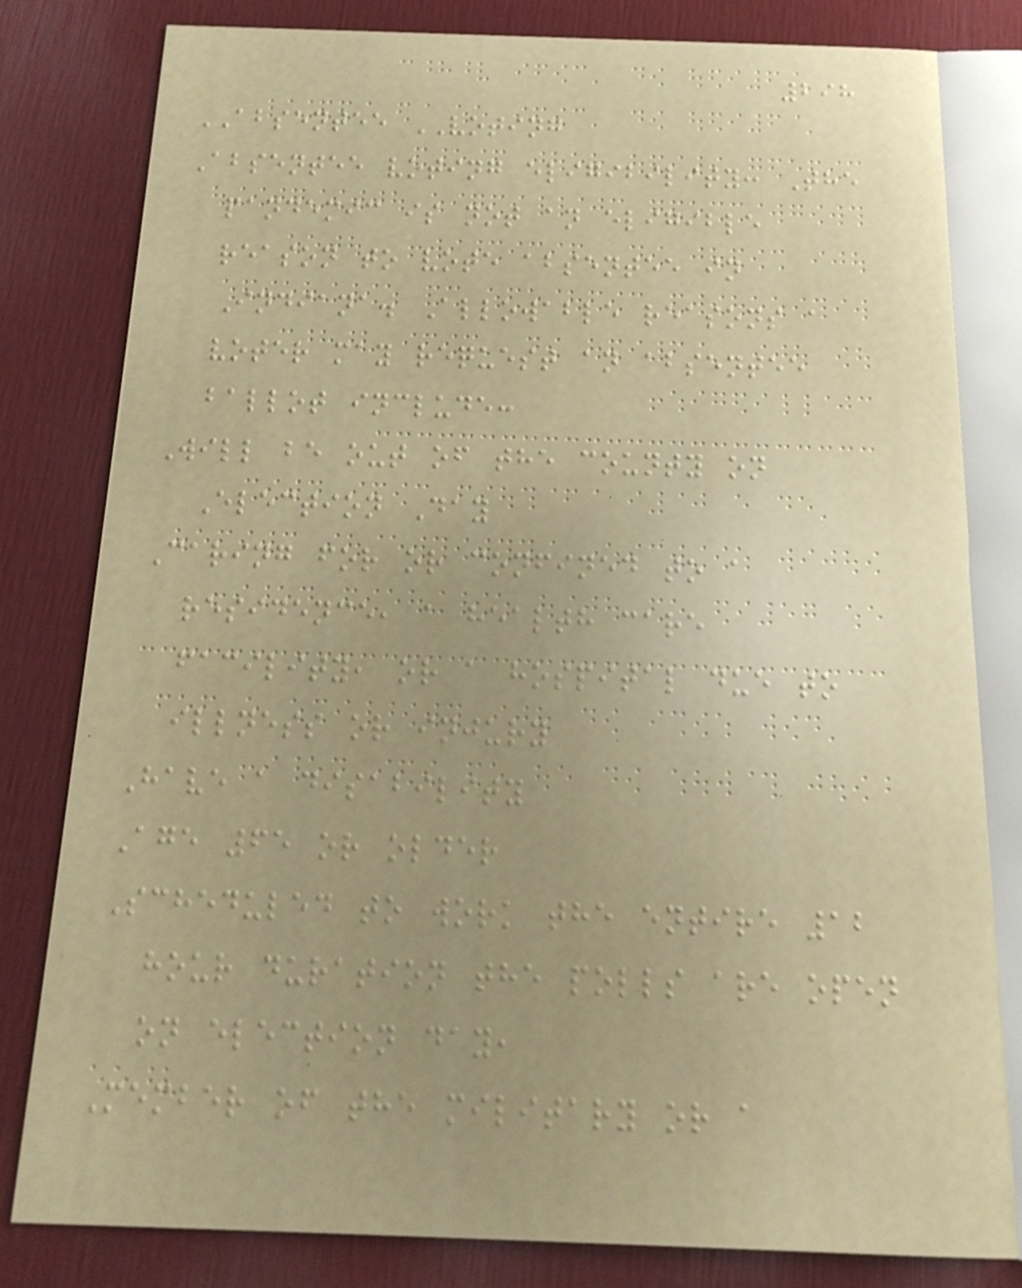298
ABSENTEE VOTING
Absentee voting eligibility: The
pandemic is not an eligible
reason to vote absentee in
Indiana. Allowable reasons a
voter may request an absentee
ballot include:
Will be out of the county on
Election Day
Caring for or confined to a
residence, a health care
facility, or a hospital due to
illness or injury
Have a disability
Age 65 or older
Scheduled to work the entire 12
hour duration the polls are open
on election day,
Member of the military or a
